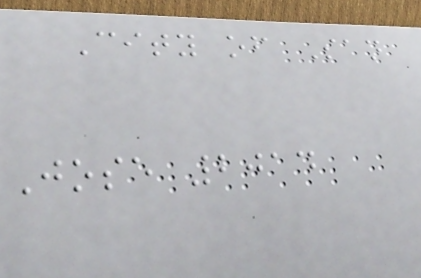City of San
Jose 2014
